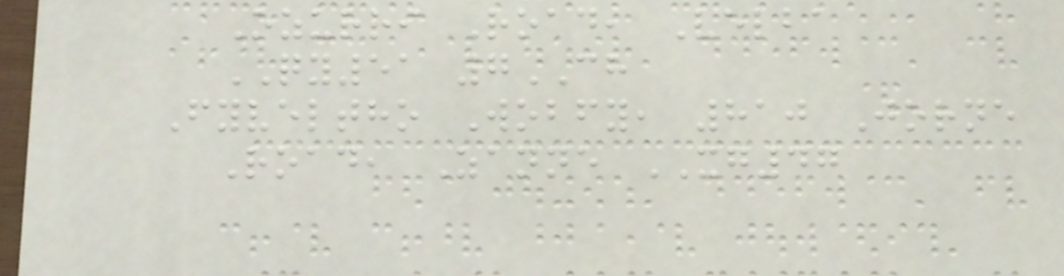Ozurri Road, Velba
QY51 7CH
Fyveltho Wobfy, 810 Jorne
Road, Zanne XG47
